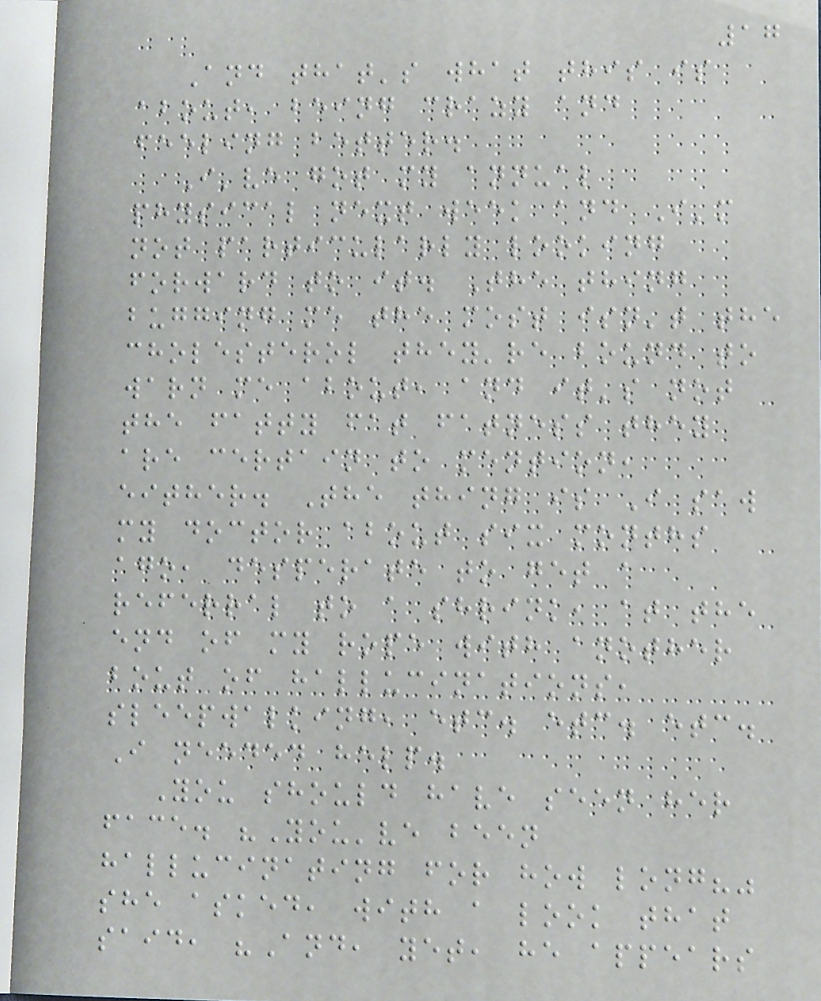17
And that's what this is
about, being crazy and
feeling better.
I've got my annual
physical next week and I'm
not particularly looking
forward to it. The thing
bugging me the most isn't the
cholesterol they're bound to
warn me about, and it's not
the fatty fat fatness they
are certain to mention,
either. The thing is I saw
my doctor about six months
ago, desperate to get a
referral to a shrink, at the
end of my rope with another
bout of hallucinations,
sleepwalking, etc. etc. etc.
I needed help.
You should have seen her
face. "You've been
hallucinating for how long?"
she asked, with a look that
said, "And, yet, he appears
